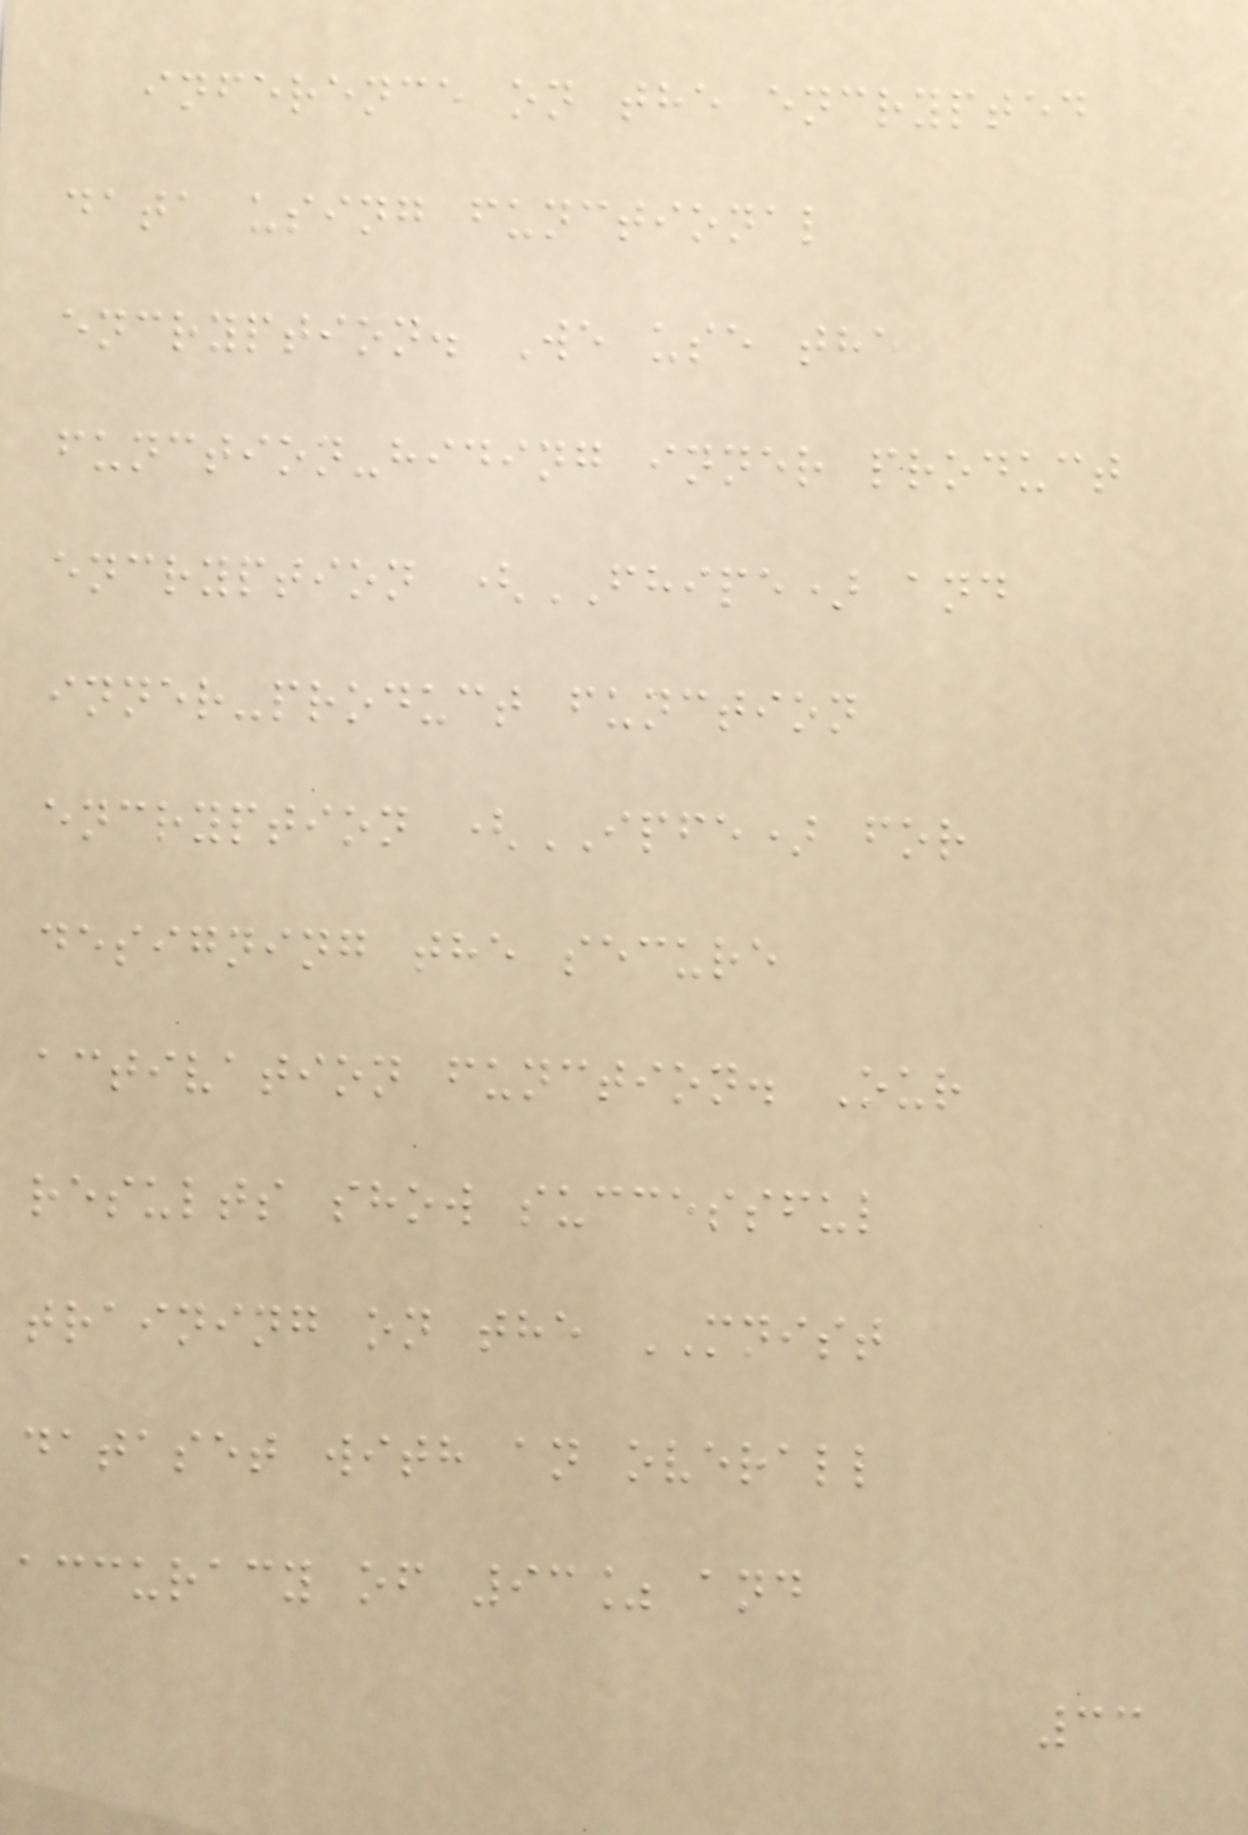inference on the encrypted
data using functional
encryption. We use the
function-hiding inner product
encryption (FHIPE) and
inner-product function
encryption (IPFE) for
designing the secure
activation function. Our
results show successful
training on the MNIST
dataset with an overall
accuracy of 93% and
33
